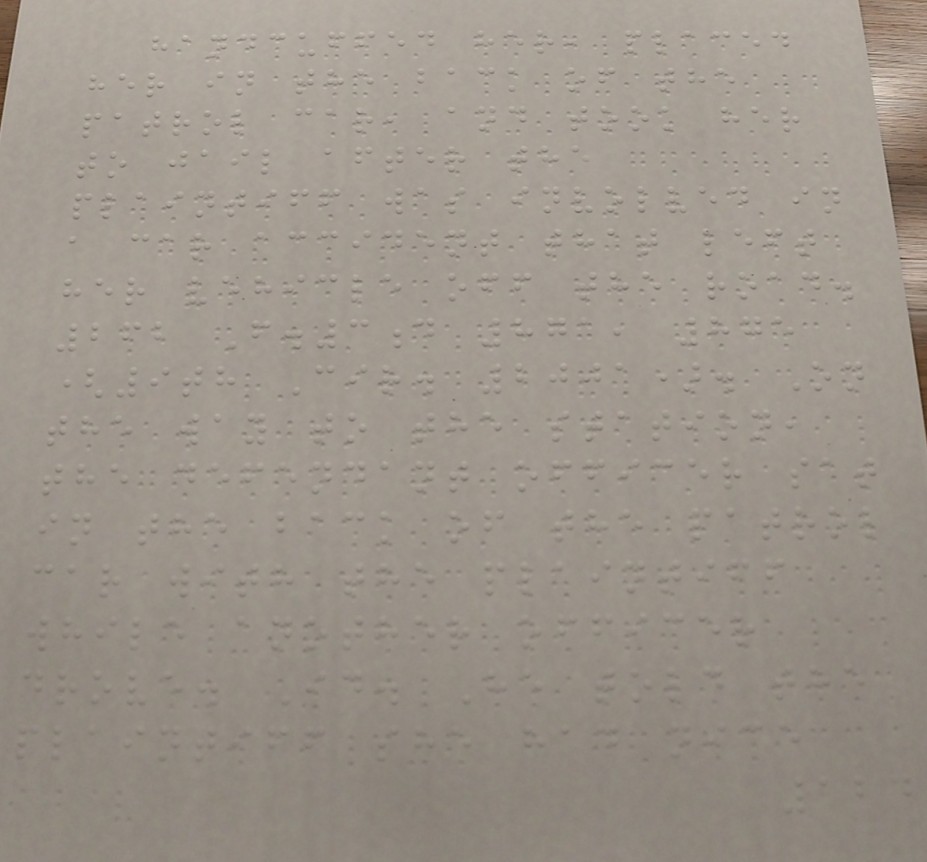handcuffed her, placed
her in the back of the
patrol car, and took her
to jail after the
plaintiff was involved in
a car accident that left
her vehicle off the road.
262 F.3d 871, 875
(9th Cir. 2001). On
the way to the station,
the defendant officer sat
in the back of the patrol
car with the plaintiff
while another officer
drove. Id. He told the
plaintiff she had nice
124
